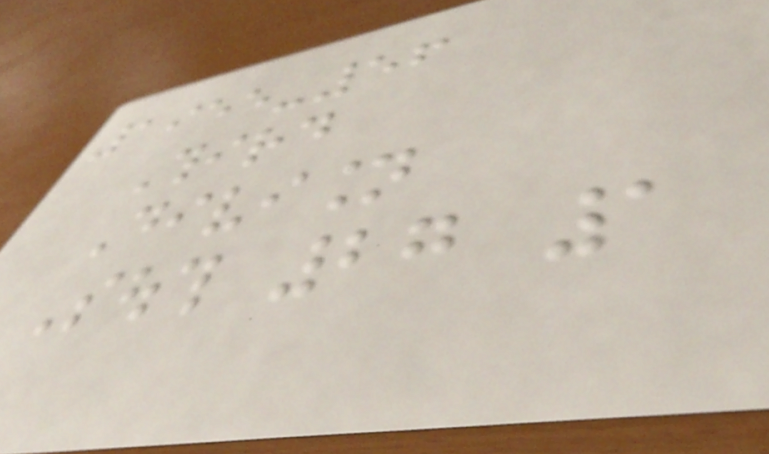1955-56
Third
Division
South 27 1
